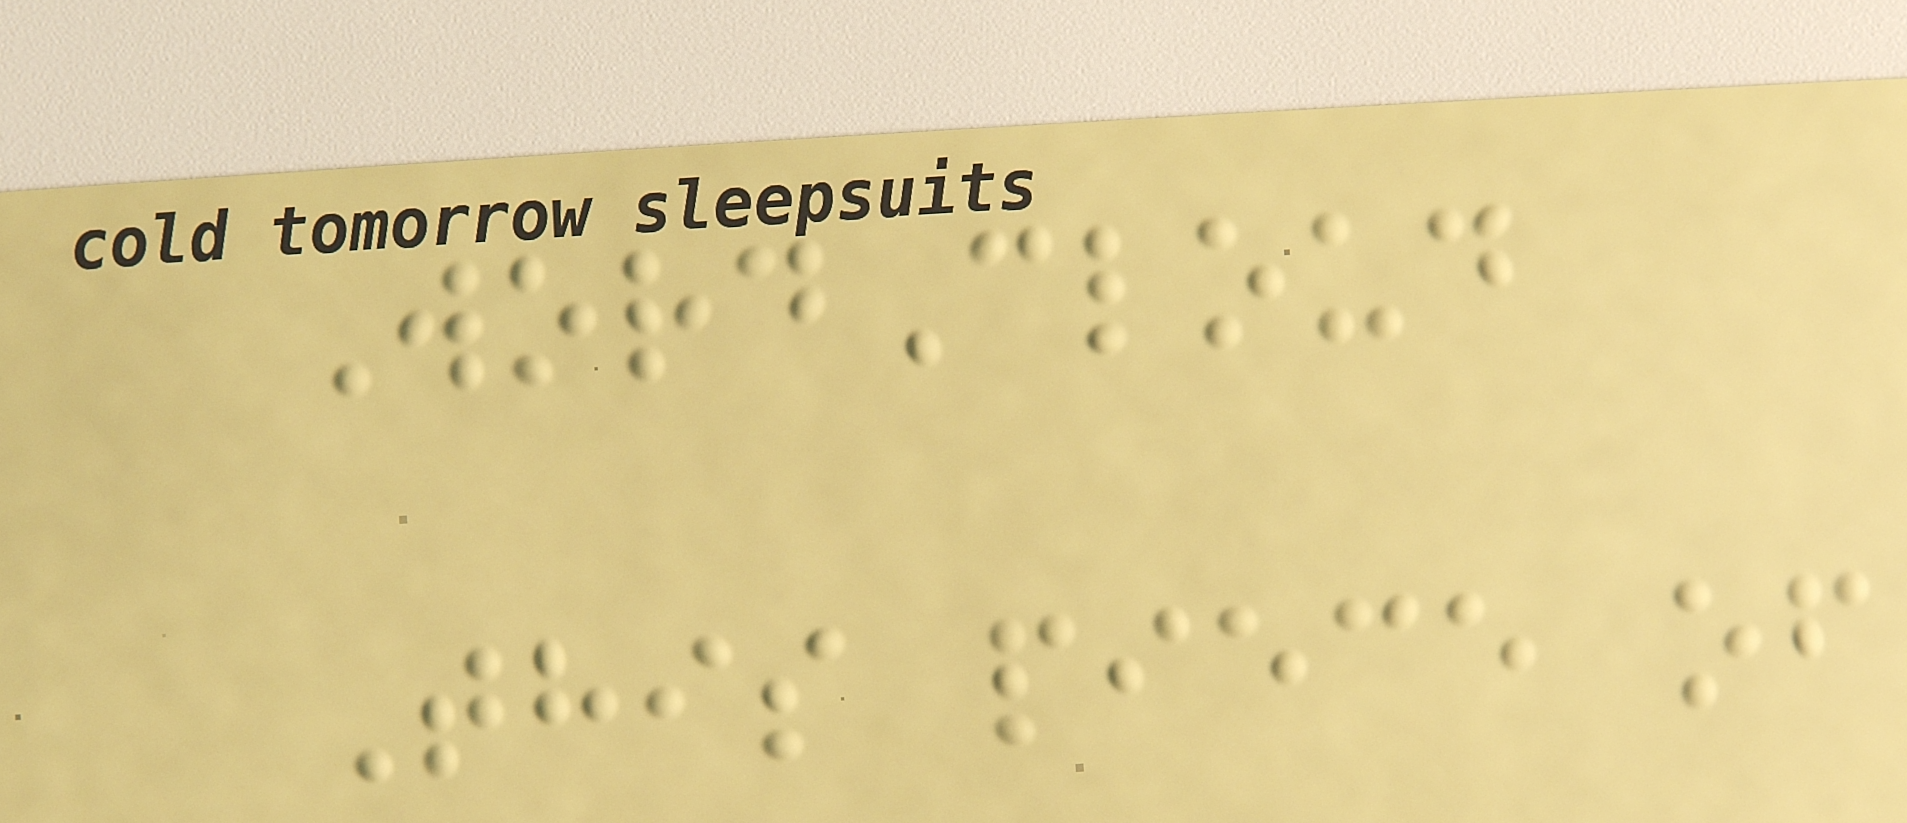WordCloud
This piece of
